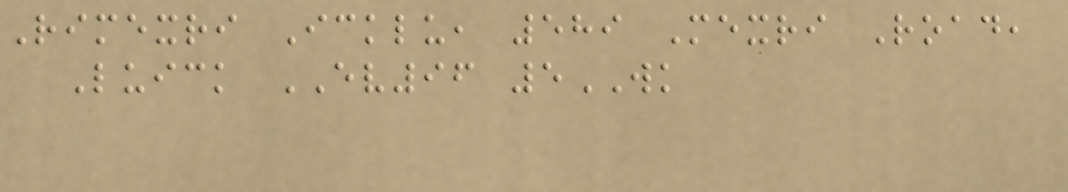Rimexri Icklu, 589 Mexri Road,
Luick EV96 5WK
